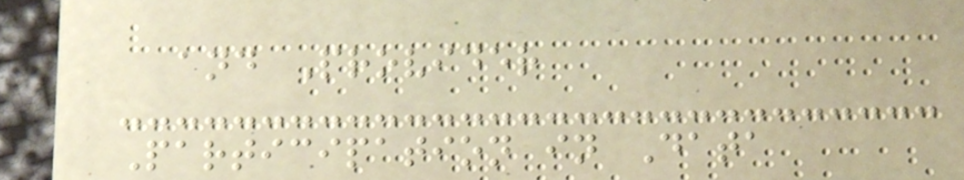and Provider
Participation in Data
